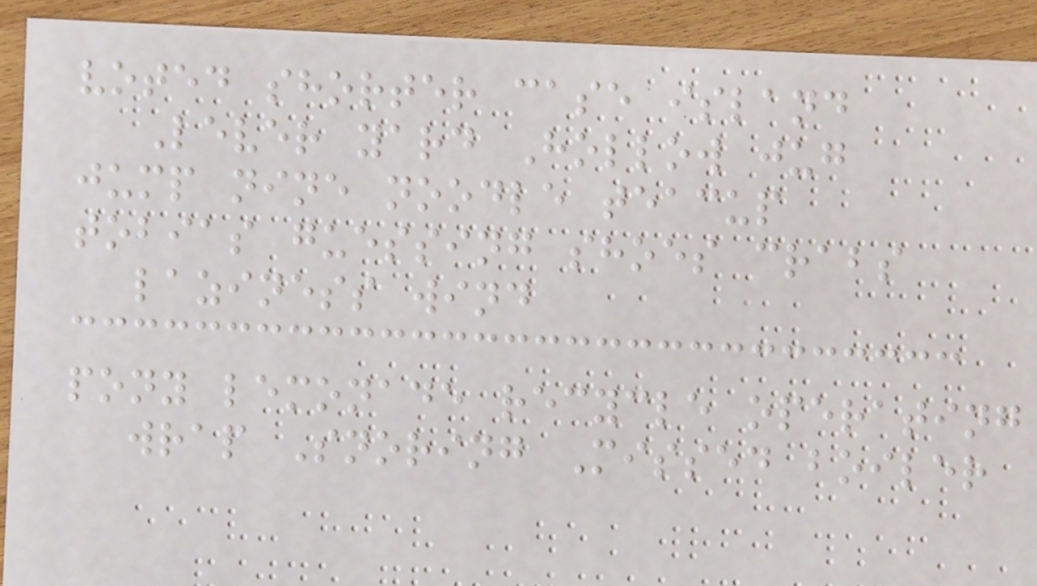voted shorter case island
Lever yard Hollow jug
jump nine noodle teacup
tobias guessing shoes crabs
laziness wind
pony lemonade recycle operating
wrap Snoring Missed boiler
